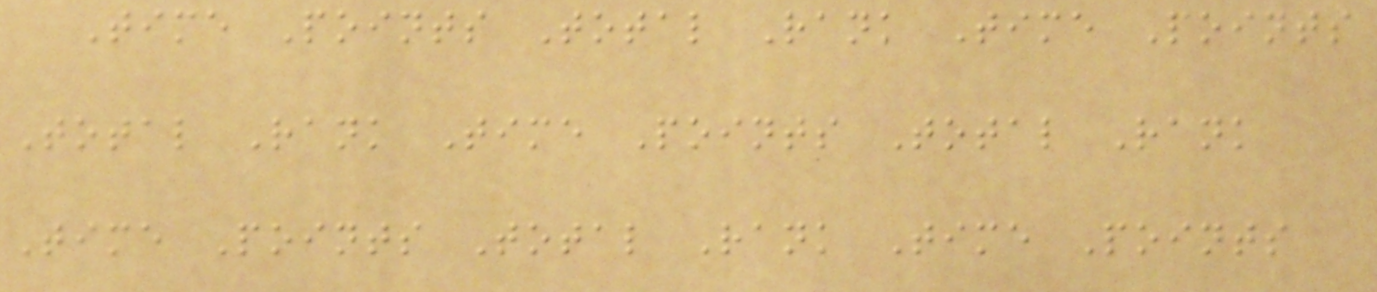Time Points Total Rank Time Points
Total Rank Time Points Total Rank
Time Points Total Rank Time Points
